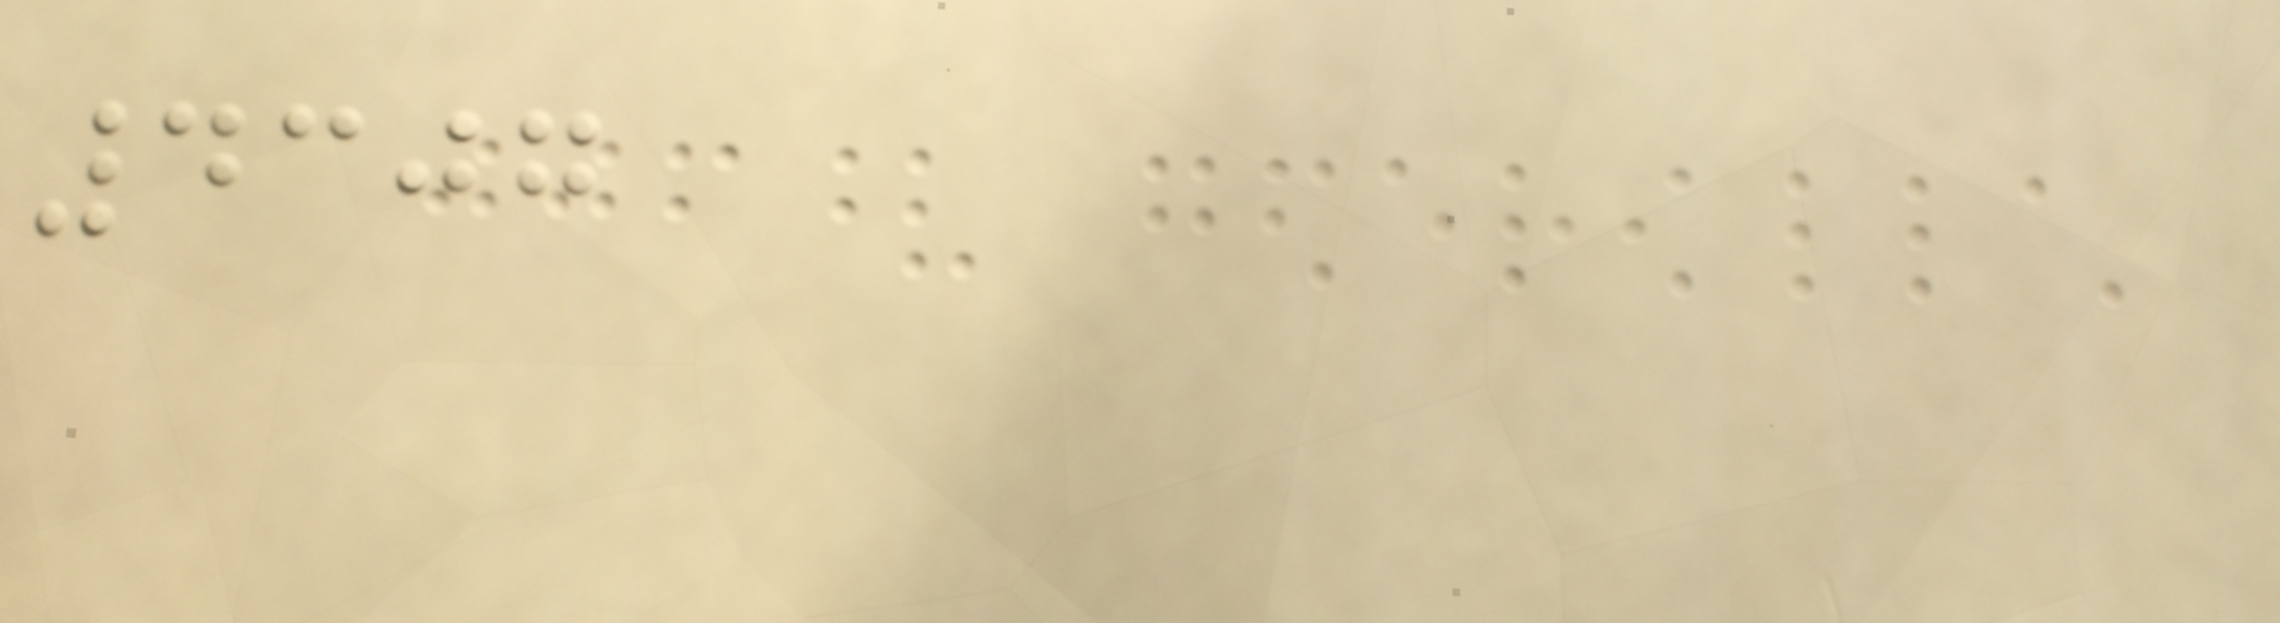4307
